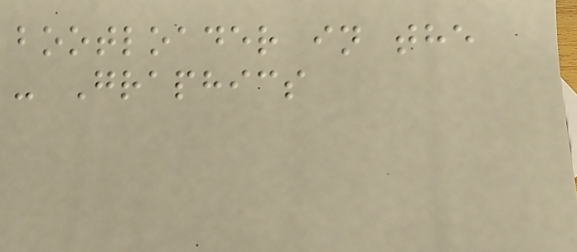bootloader in the
- Graphics
